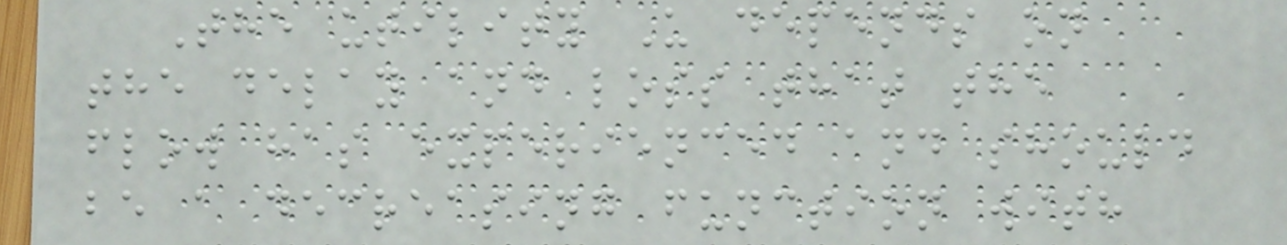The utility U depends on
the delay and loss that the
flow has experienced and should
be a decreasing function with
